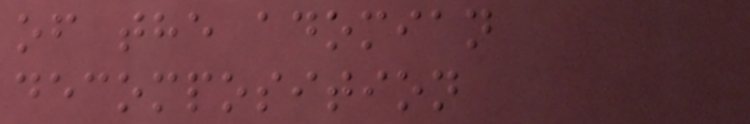of the adomian
decomposition
